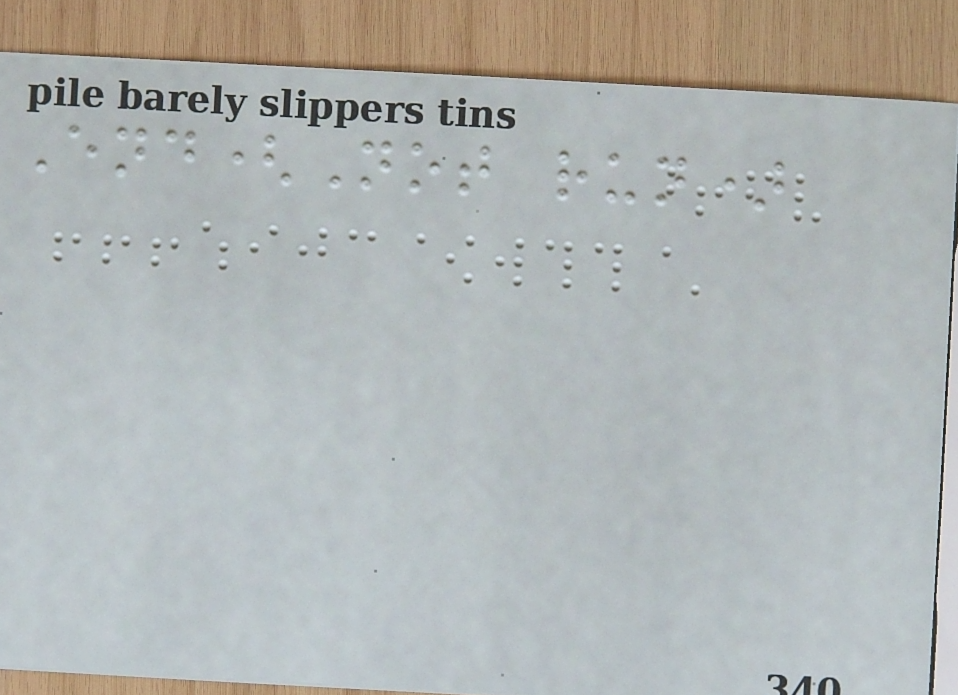End(Not run)
